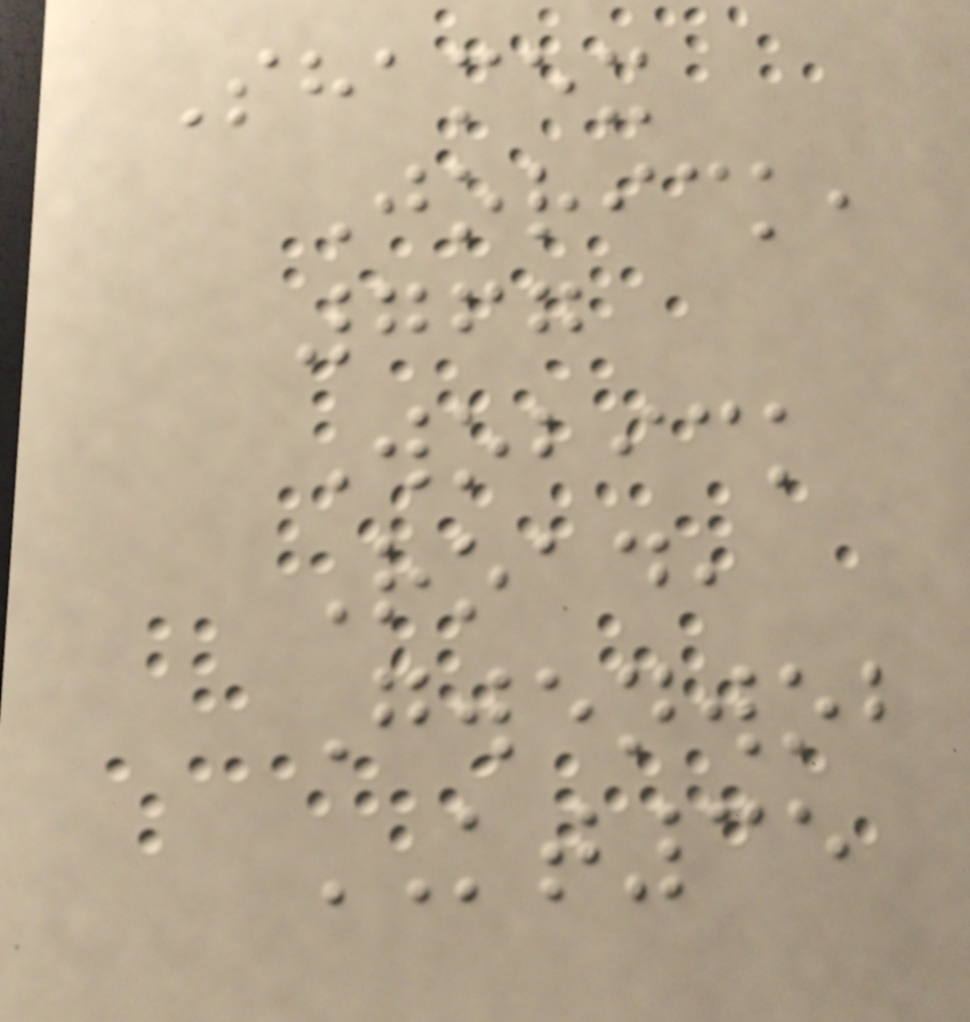Shamex
Jorick,
767
Wobick
Road,
Gwenwob
KT35
